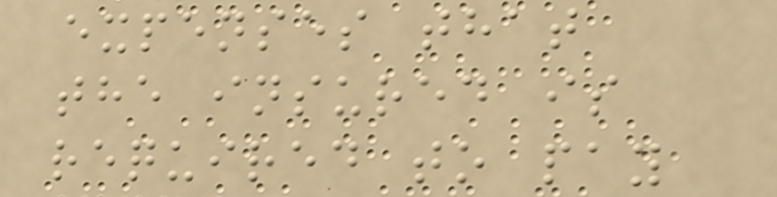expenses that
the insured is
required to pay
